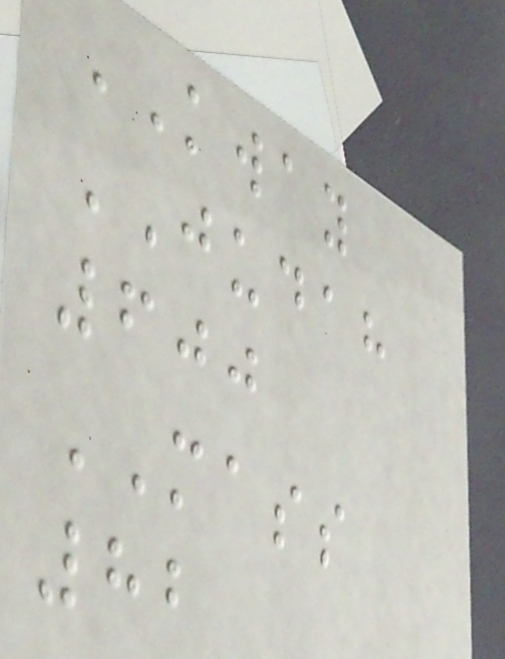KWAY
JUDAH
600
MASS
82
